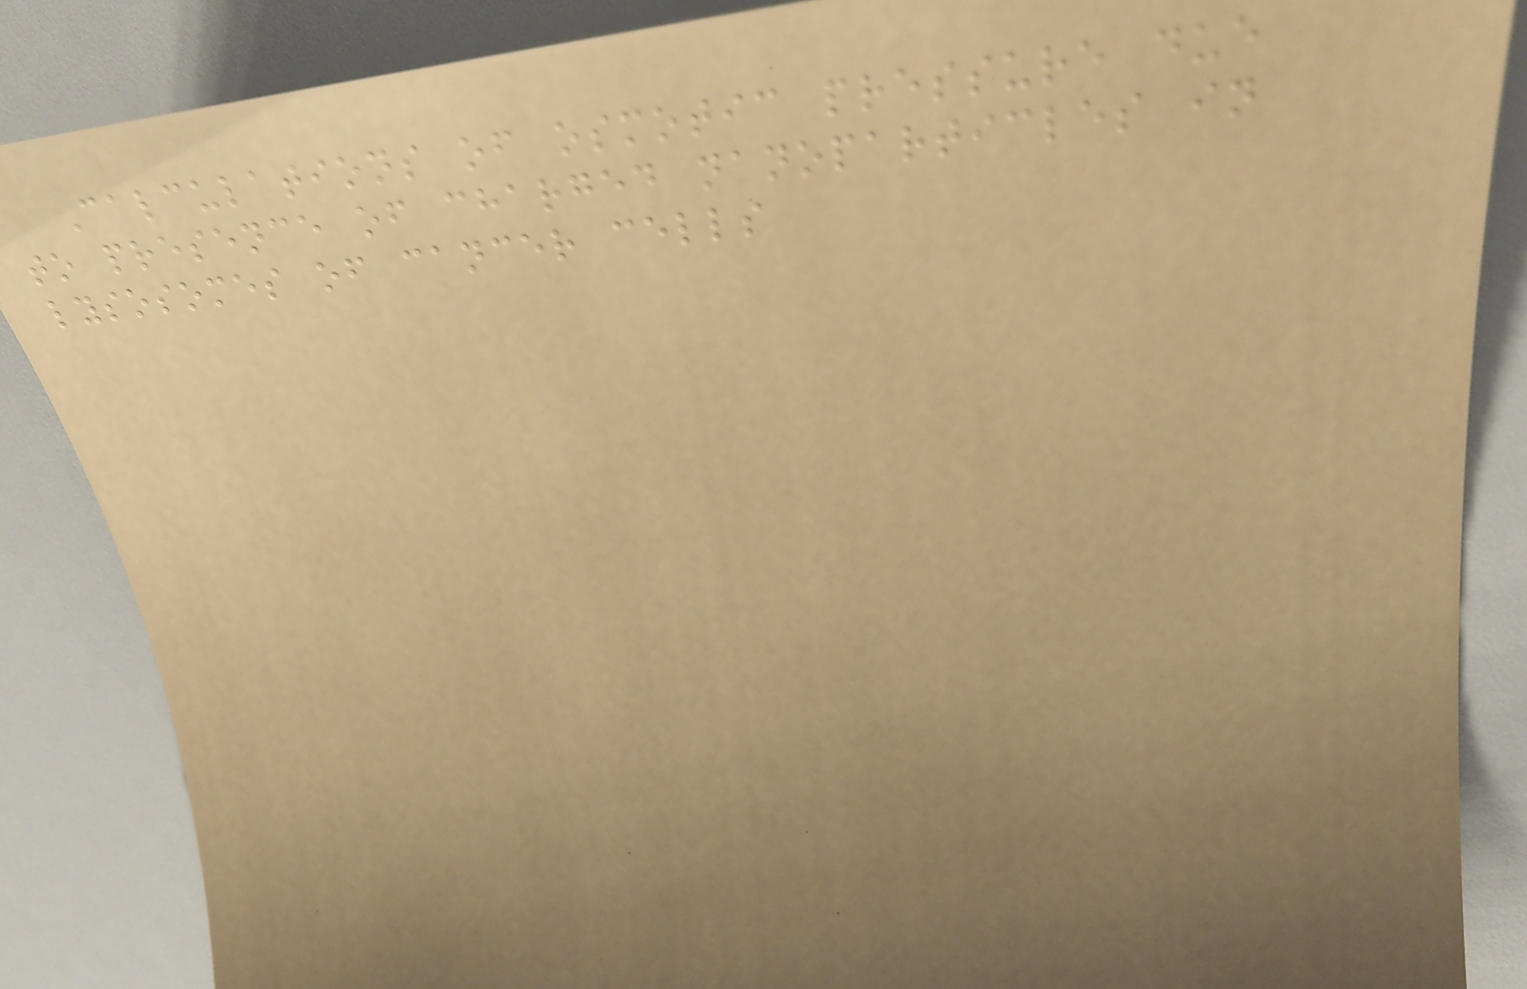Calculations of osmotic pressure due
to presence of charged nanoparticles in
lysosomes of cancer cells
